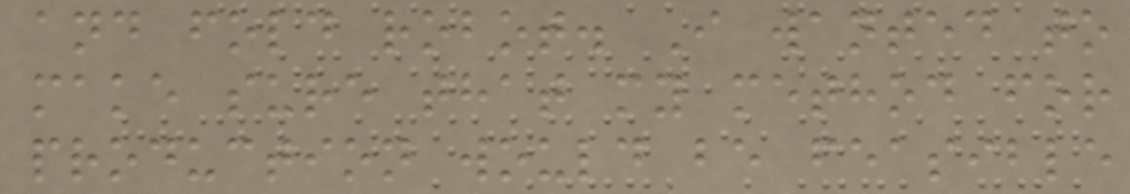and fold robot. I wanted to
make sure that my method for
production would be feasible
